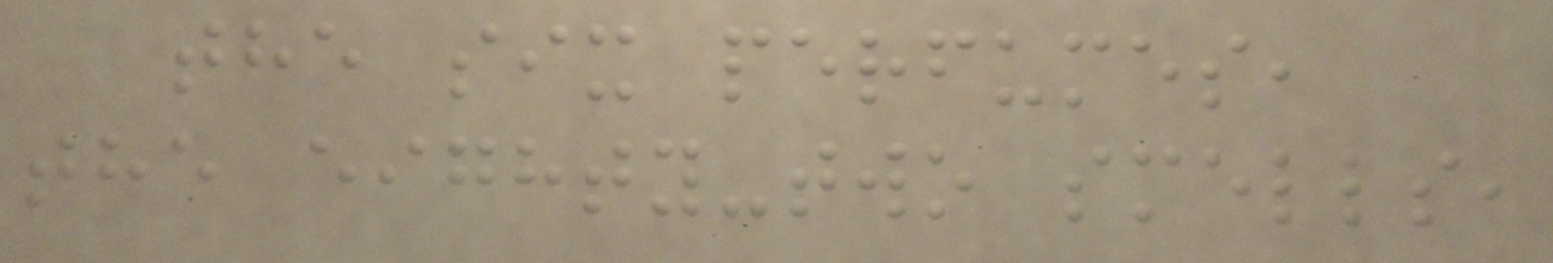the six perfumes,
the eighty-two smells,
